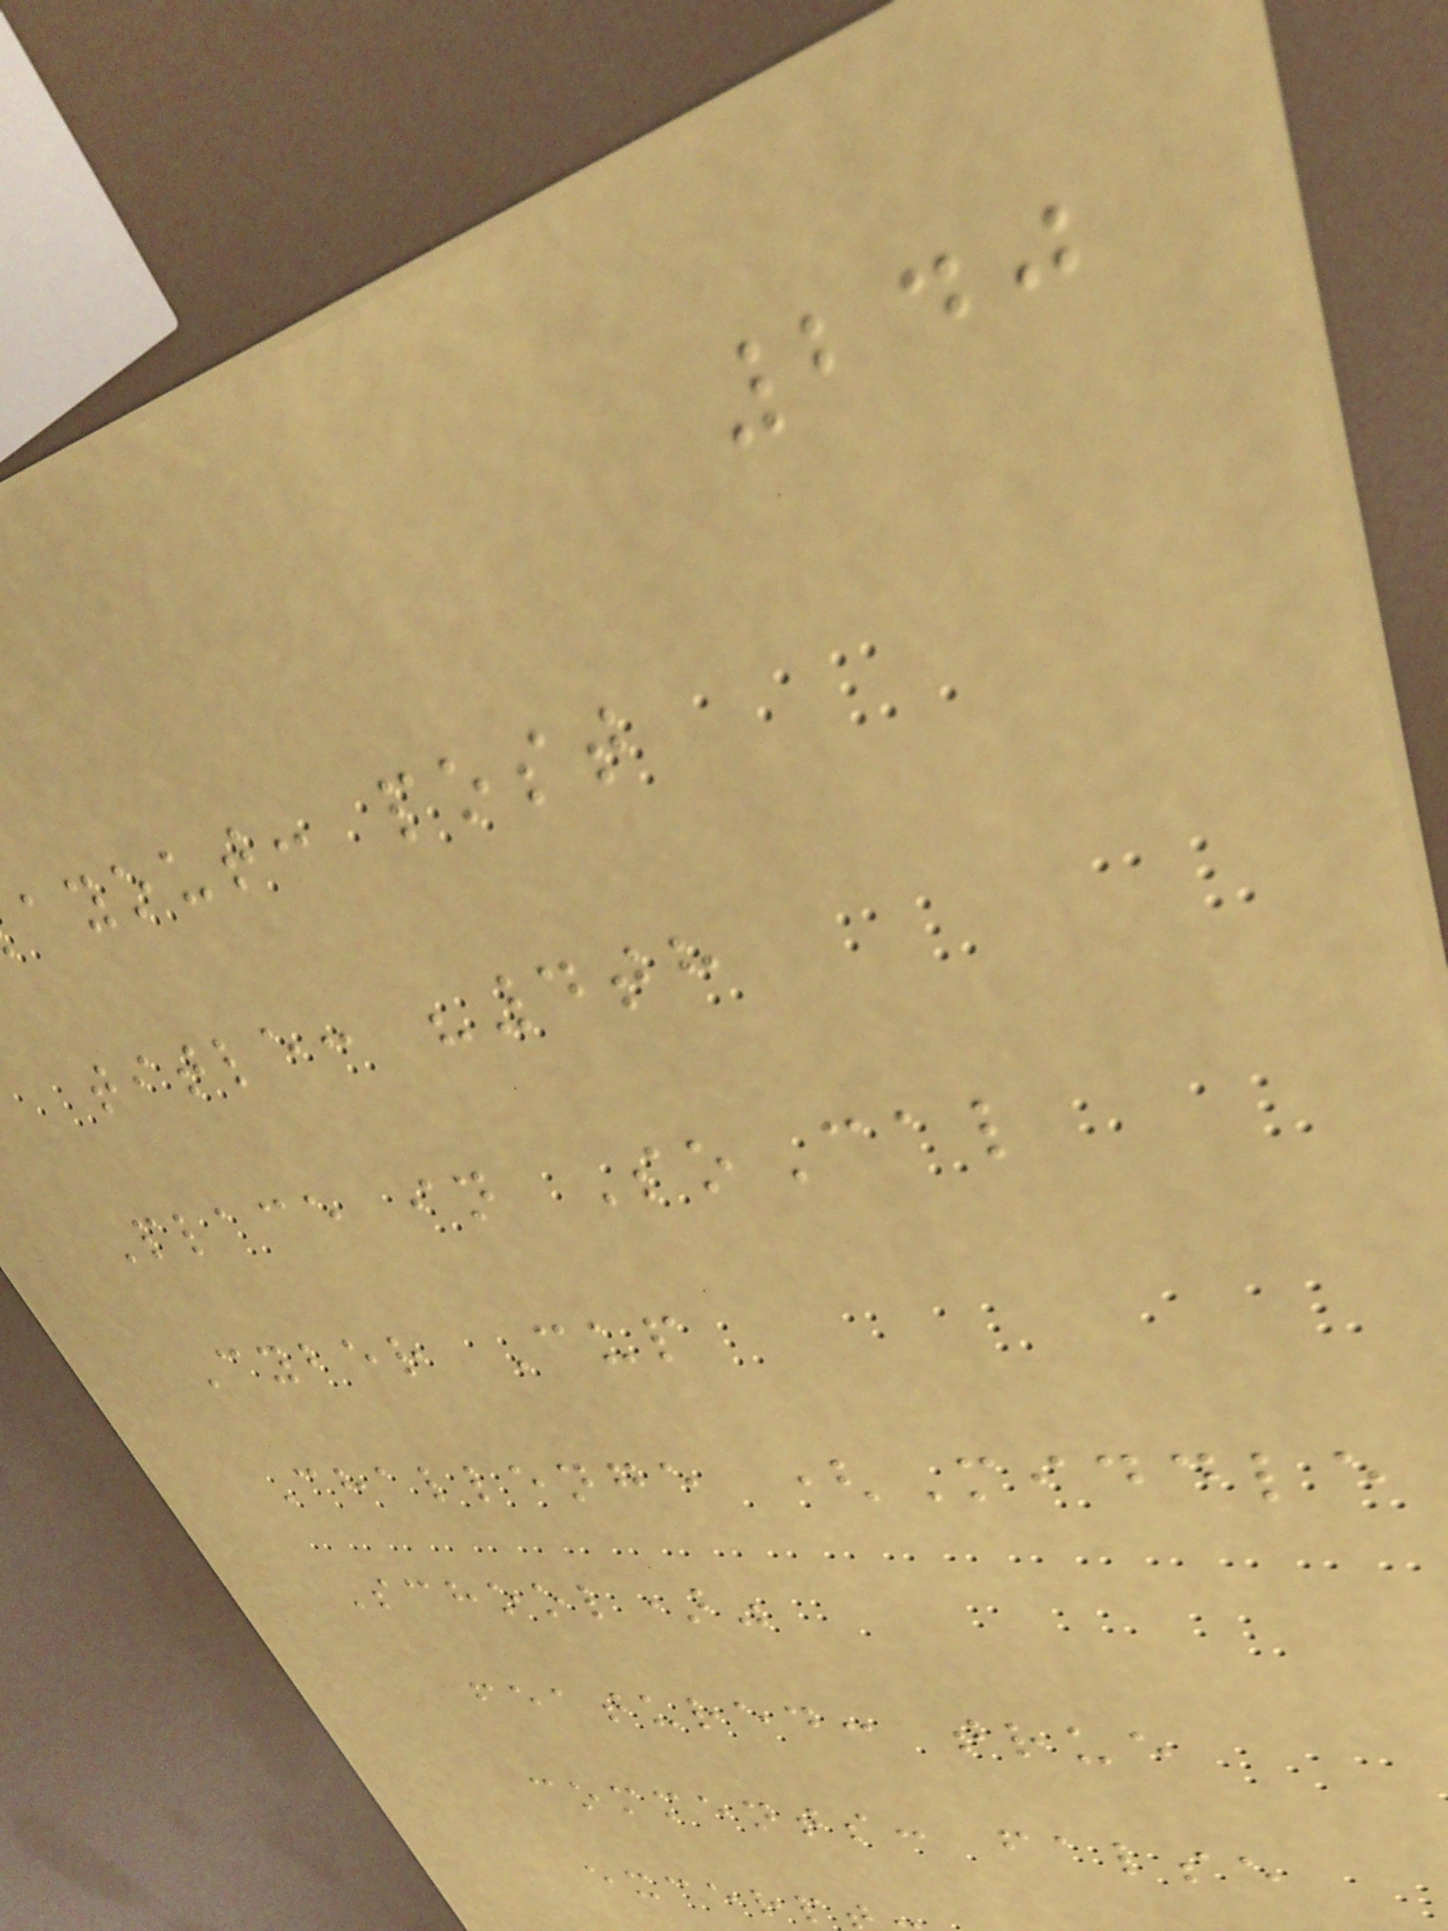240
ayout: post
title: "4th
Place in SoCal
Cyber Cup
Challenge (Middle
School)"
featured: true
comments: false
excerp
